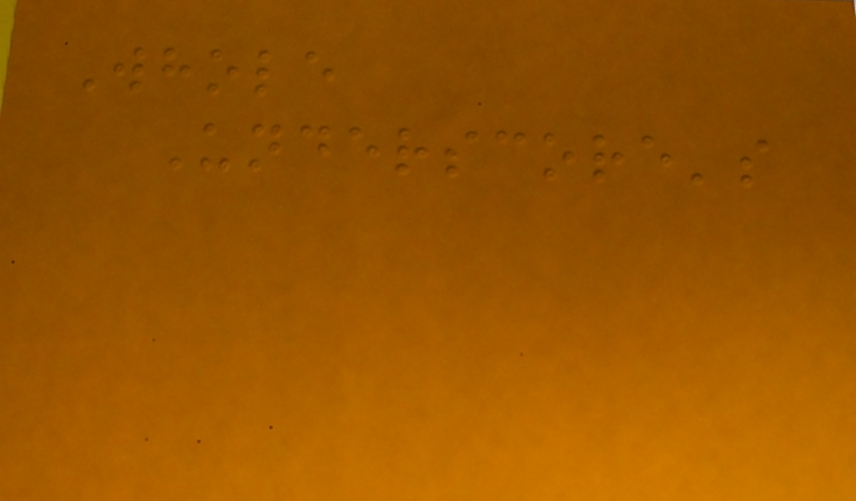Whole
Underscore's
